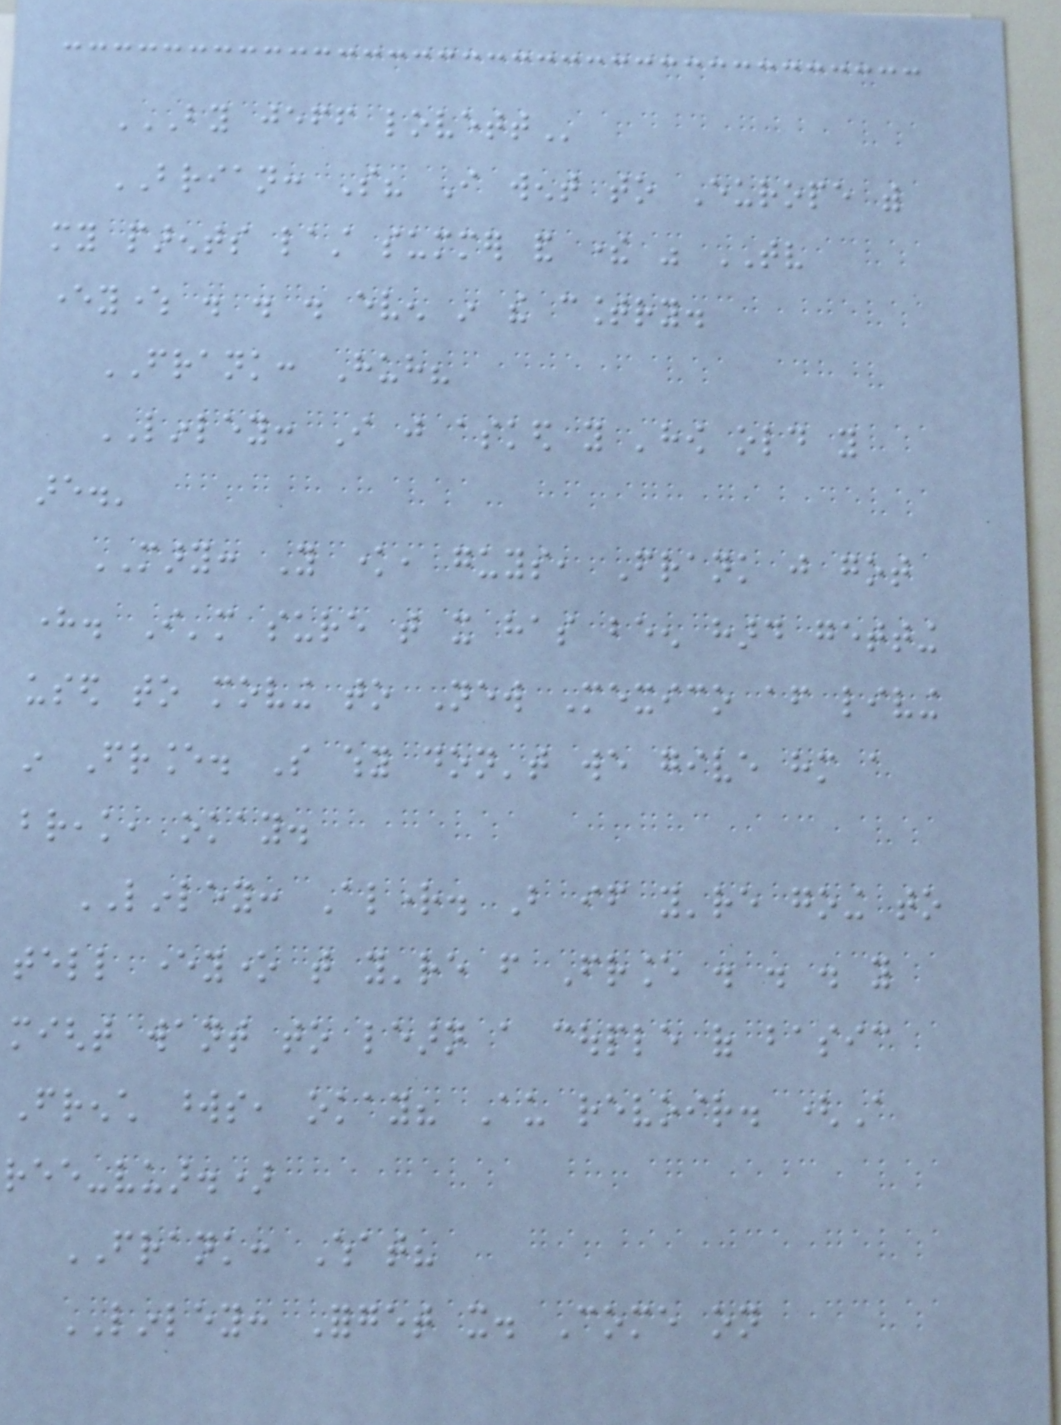BY JEFF LOVETT
BRIAN: So? I went to Europe with
my parents last summer and there was TV
everywhere . . . even in the country.
FRANK: Huh?
LINLEY: I just asked you 'how old you
are.'
MARY: You know, guys, Frank just got
here. I'm sure that it has been hard getting
used to moving to New Mexico after living
in France. So why don't we give him a
break, okay.
LINLEY: Alright. But if you're going to
tell everyone that you're from France . . . you
might want to learn a couple of basic
French words, okay? Au revoir. (A
ree-vuar.)
FRANK: What?
LINLEY: Forget it. Come on
